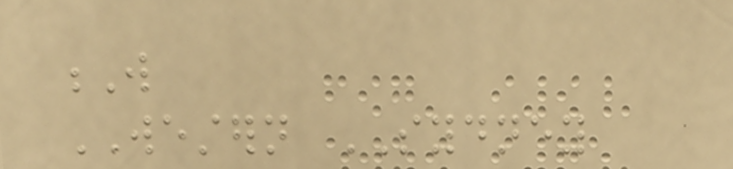W
WESTERN SYDNEY
